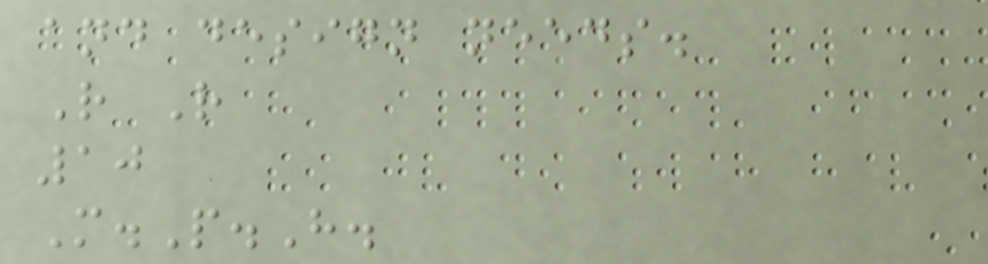and design needs.
R R
10
M.P.H.
